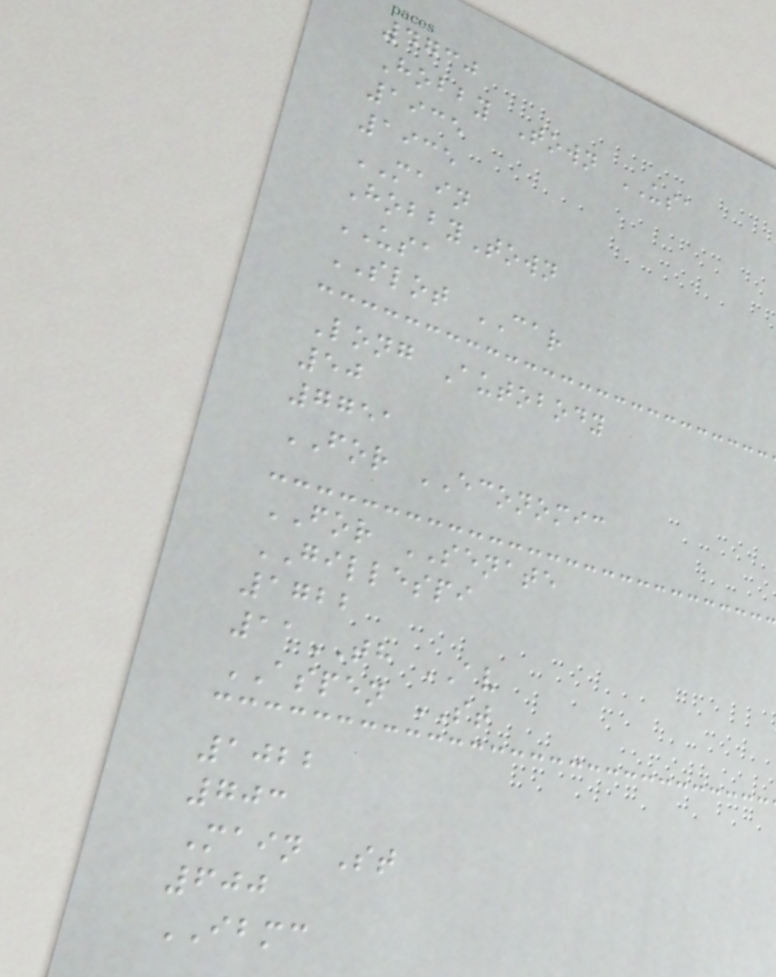4730
Hobby Town USA
1935
1935
MAIN
HobbyTown
USA
SLOT CAR
Long Autobody
50
7751
FOR ECONOMIC
FOR SENATE
GILLESPI
1722
11TH AV
ASPEN ST
1022
703
Main St
600
IBMC
